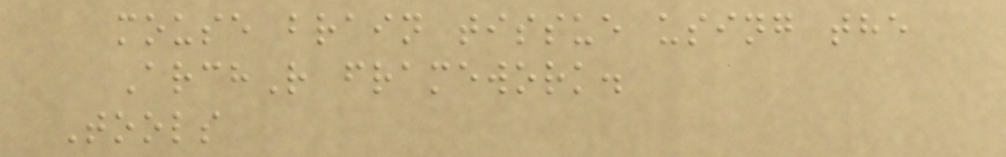mouse brain tissue using the
ArchR framework.
Tools
